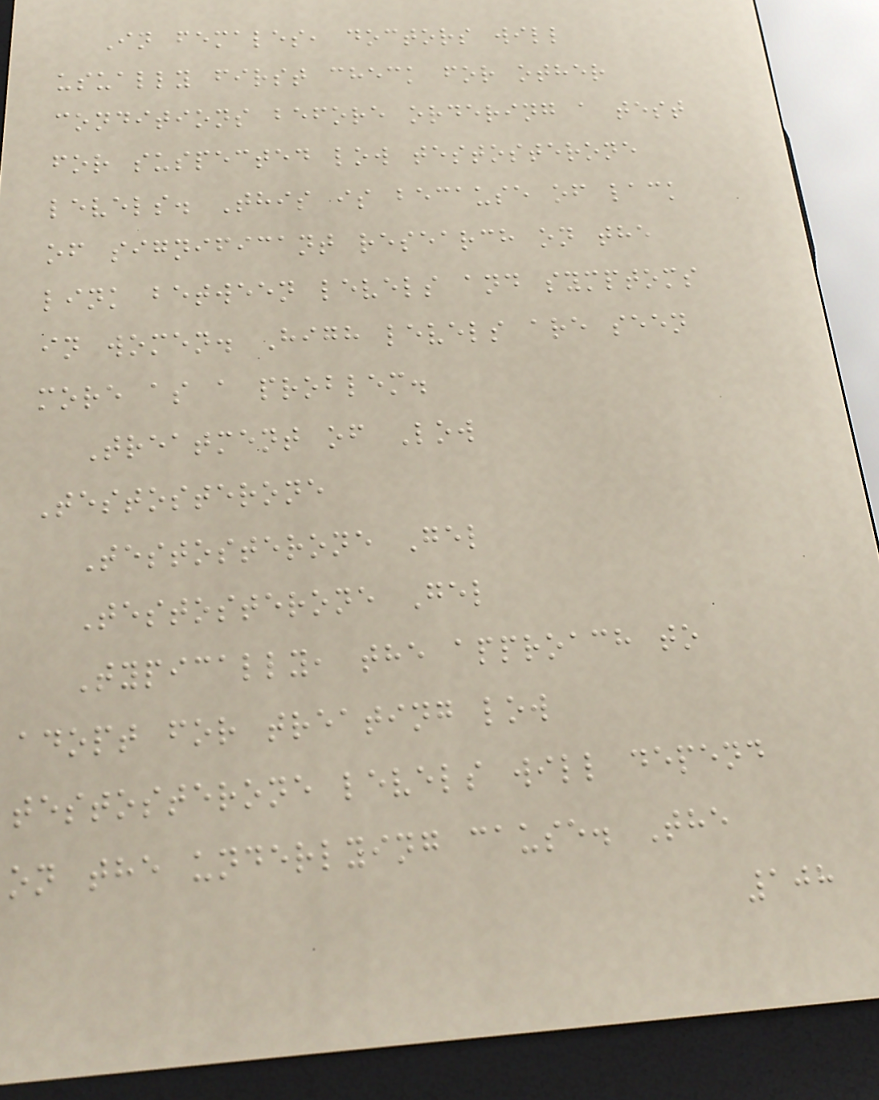In females, doctors will
usually first check for other
conditions before ordering a test
for suspected low testosterone
levels. This is because of lack
of significant research on the
link between levels and symptoms
in women. High levels are seen
more as a problem.
Treatment of Low
Testosterone
Testosterone Gel
Testosterone Gel
Typically, the approach to
adopt for treating low
testosterone levels will depend
on the underlying cause. The
108
